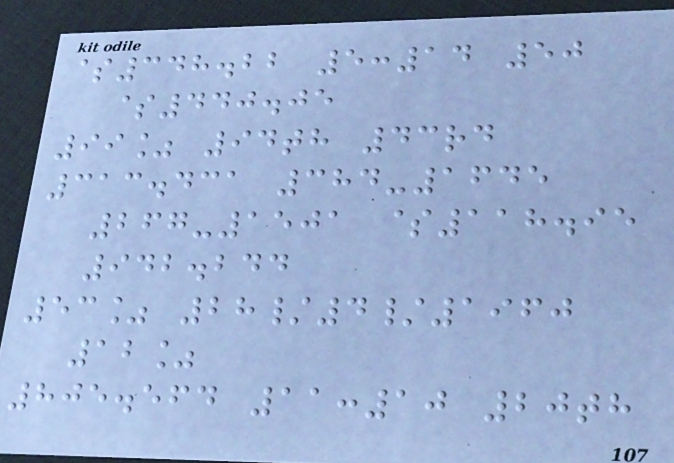$348.22 5:14 50
$440.05
99% 94th 43rd
313.431 384-1645
267-1501 $118.95
942.244
53% 28/4/1960
12%
805.564 11:10 20th
